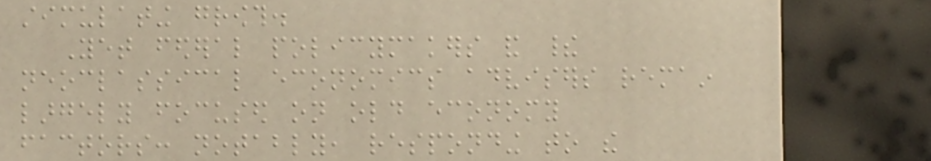stimulating growth.
Yet federal policymakers and their
neoclassical economics advisers remain
largely focused on old economy
factors: notably, responding to the
